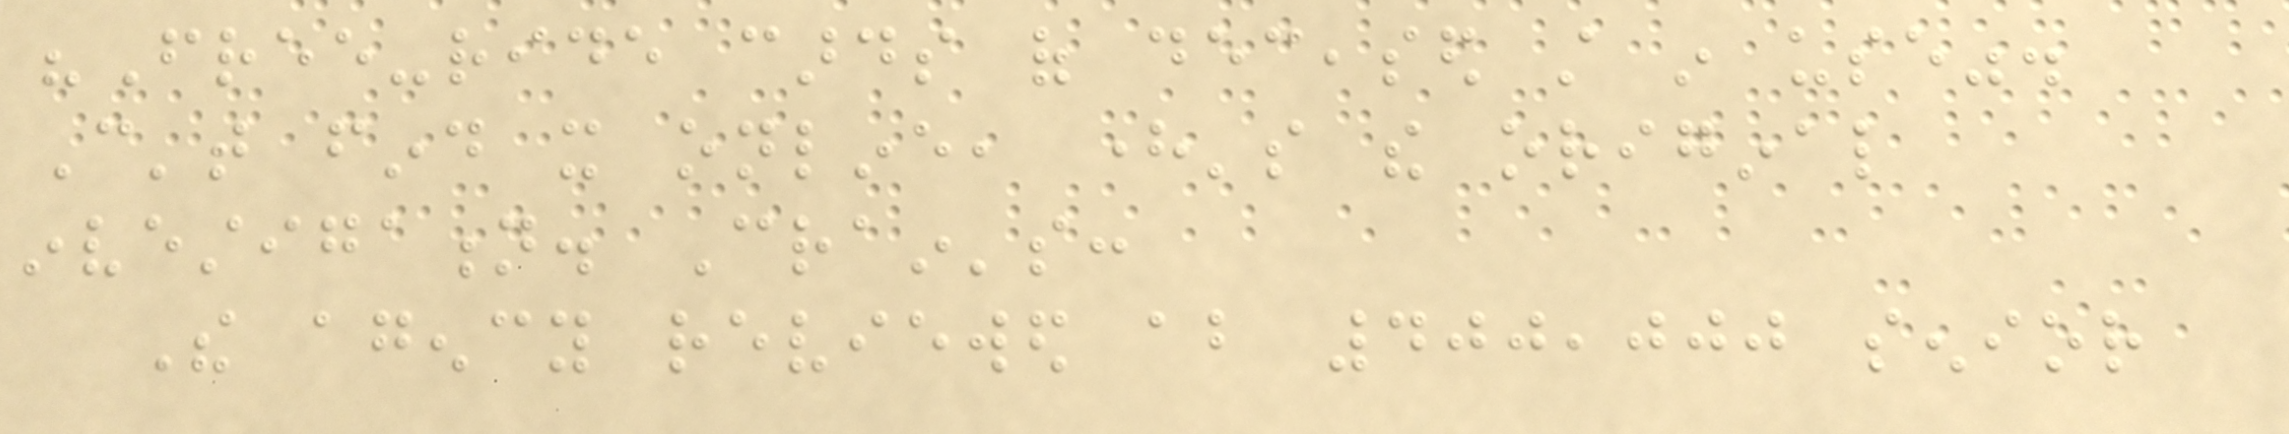"Free-ride cards of deceased still in use".
Can't find it online, here's the original
investigation. Crain's:
The agency reviewed about 400,000 senior
